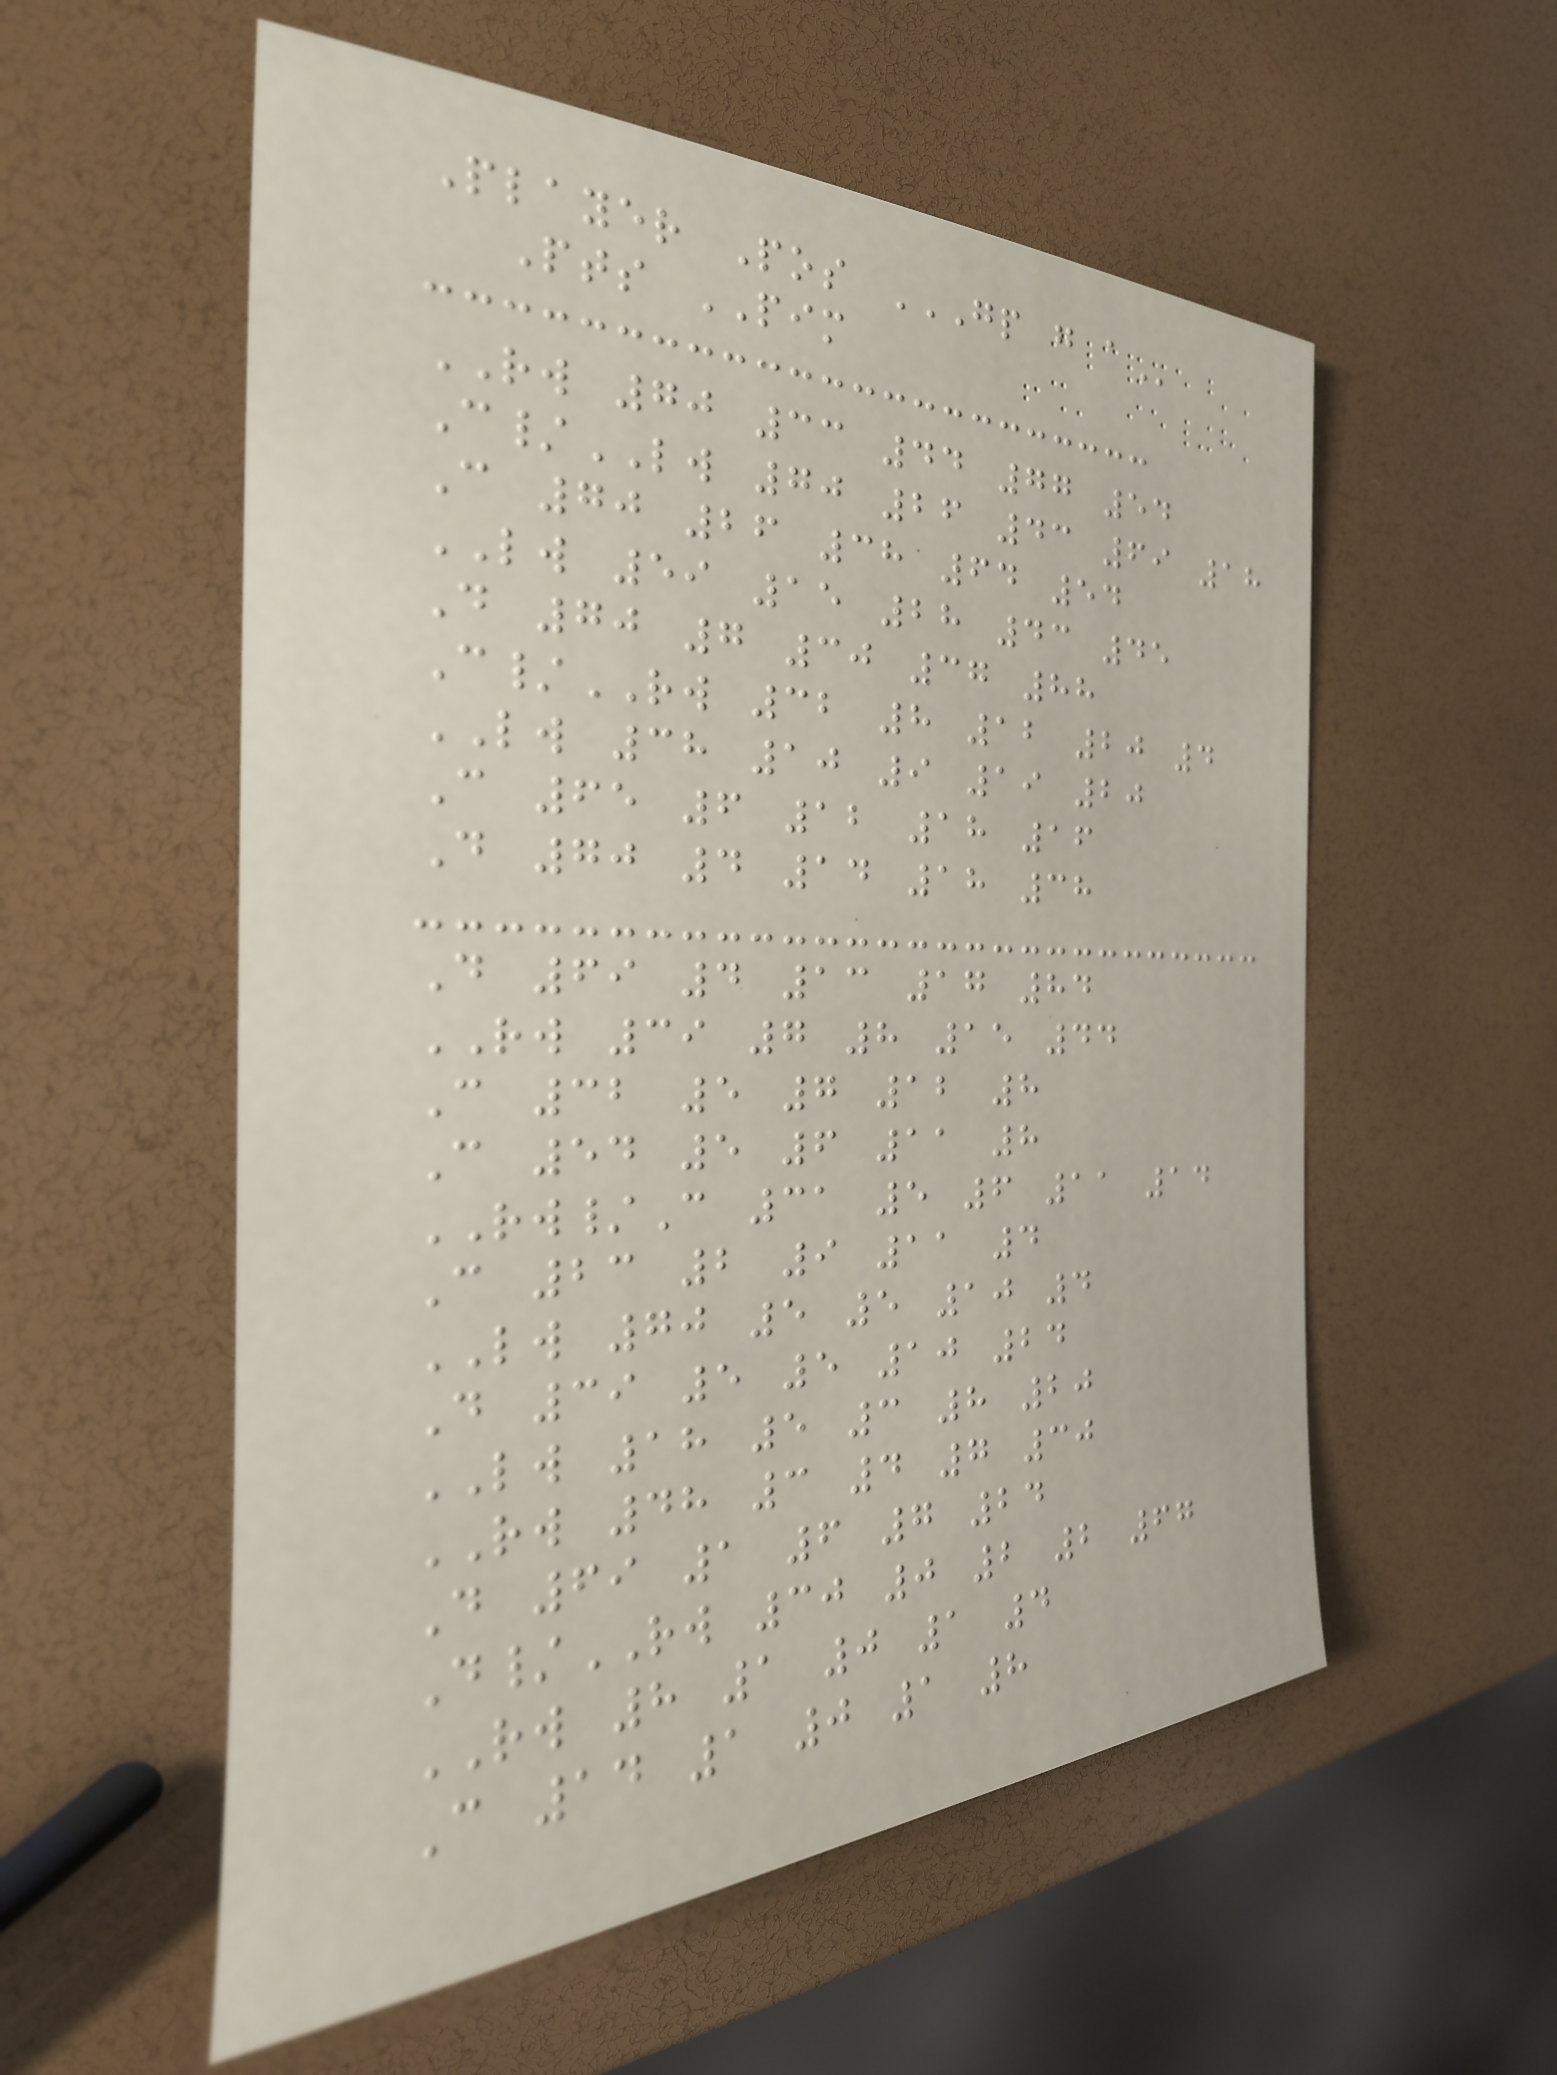Player Pos GP G A
Pts PIM
RW 70 33 44 77 54
C/LW 70 26 43 69 18
C 70 26 38 64 54
LW 59 15 28 43 45
D 70 7 30 37 88
C/RW 32 8 12 20 4
LW 38 10 9 19 20
C 65 6 12 18 16
D 70 4 14 18 38
D 69 4 13 17 84
RW 39 7 8 15 44
C 32 5 7 12 8
C 54 5 6 11 8
RW/C 31 5 6 11 14
C 23 2 9 11 4
LW 70 5 5 10 4
D 39 5 5 10 24
LW 18 5 3 8 20
RW 48 3 4 7 30
D 69 1 6 7 24
D/RW 30 0 2 2 67
RW 8 1 0 1 4
C 14 1 0 1 8
